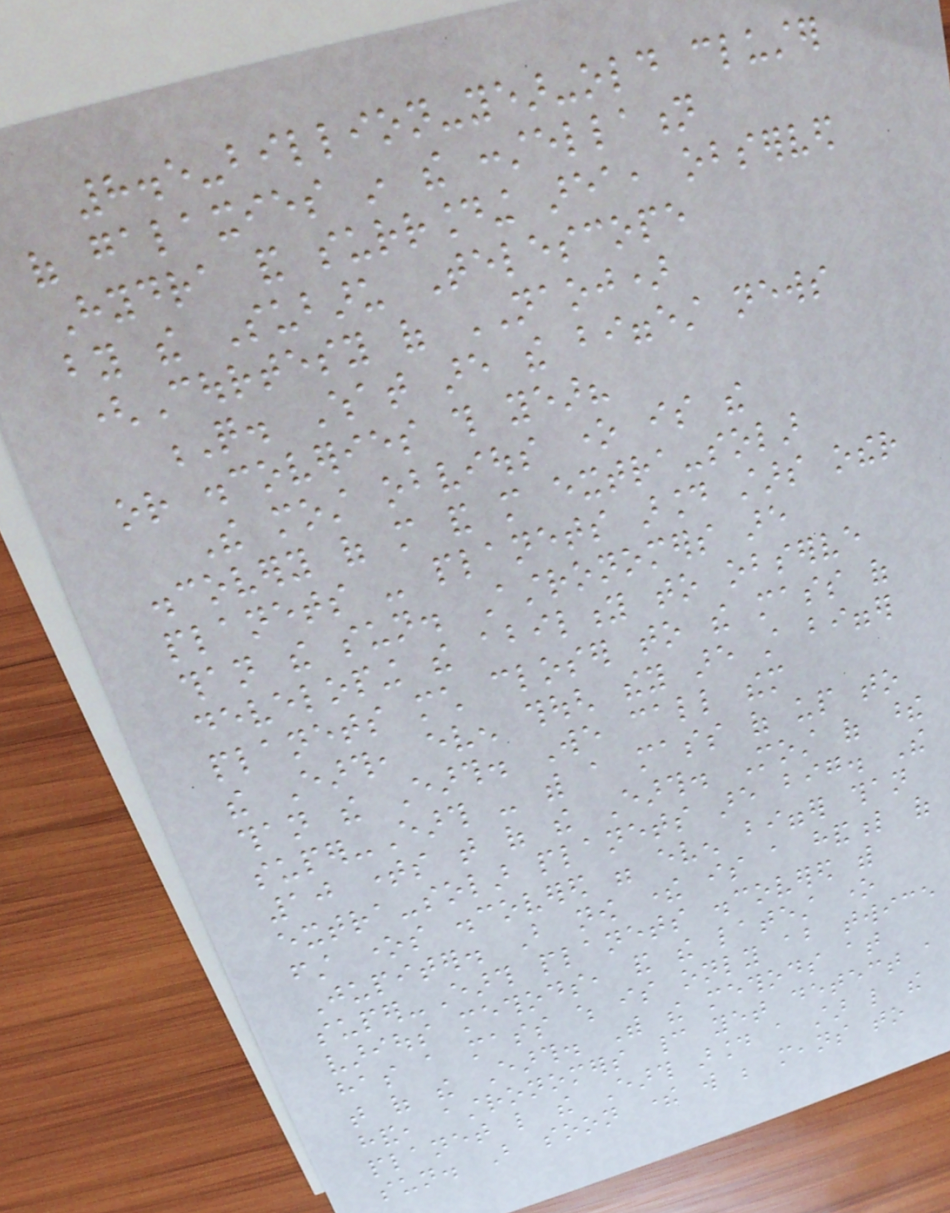8.5-billion-year-old cluster
of galaxies in the constellation
Hydra and surrounding area, observed
by the Subaru Telescope
(Courtesy of NAOJ)
Q. What are the biggest news
or discoveries this year?
The most obvious one is the
discovery of more and more extra-solar
planets - planets around stars other
than the sun. Astronomers are
developing the ability to observe
planets much closer to the mass of
the Earth, even though they are still bigger
than the Earth. We call them
super-Earth - with a mass of up to
10 times that of the Earth. Most of these
extra-solar planets are big. The
first ones discovered were even bigger than
Jupiter. But now there is a handful of
super-Earth planets discovered with
various methods, and the latest one
has a mass which is only about twice
that of the Earth. With the methods at
hand, astronomers cannot yet detect a
planet like the Earth around a star like the
sun. But soon there will be means to
